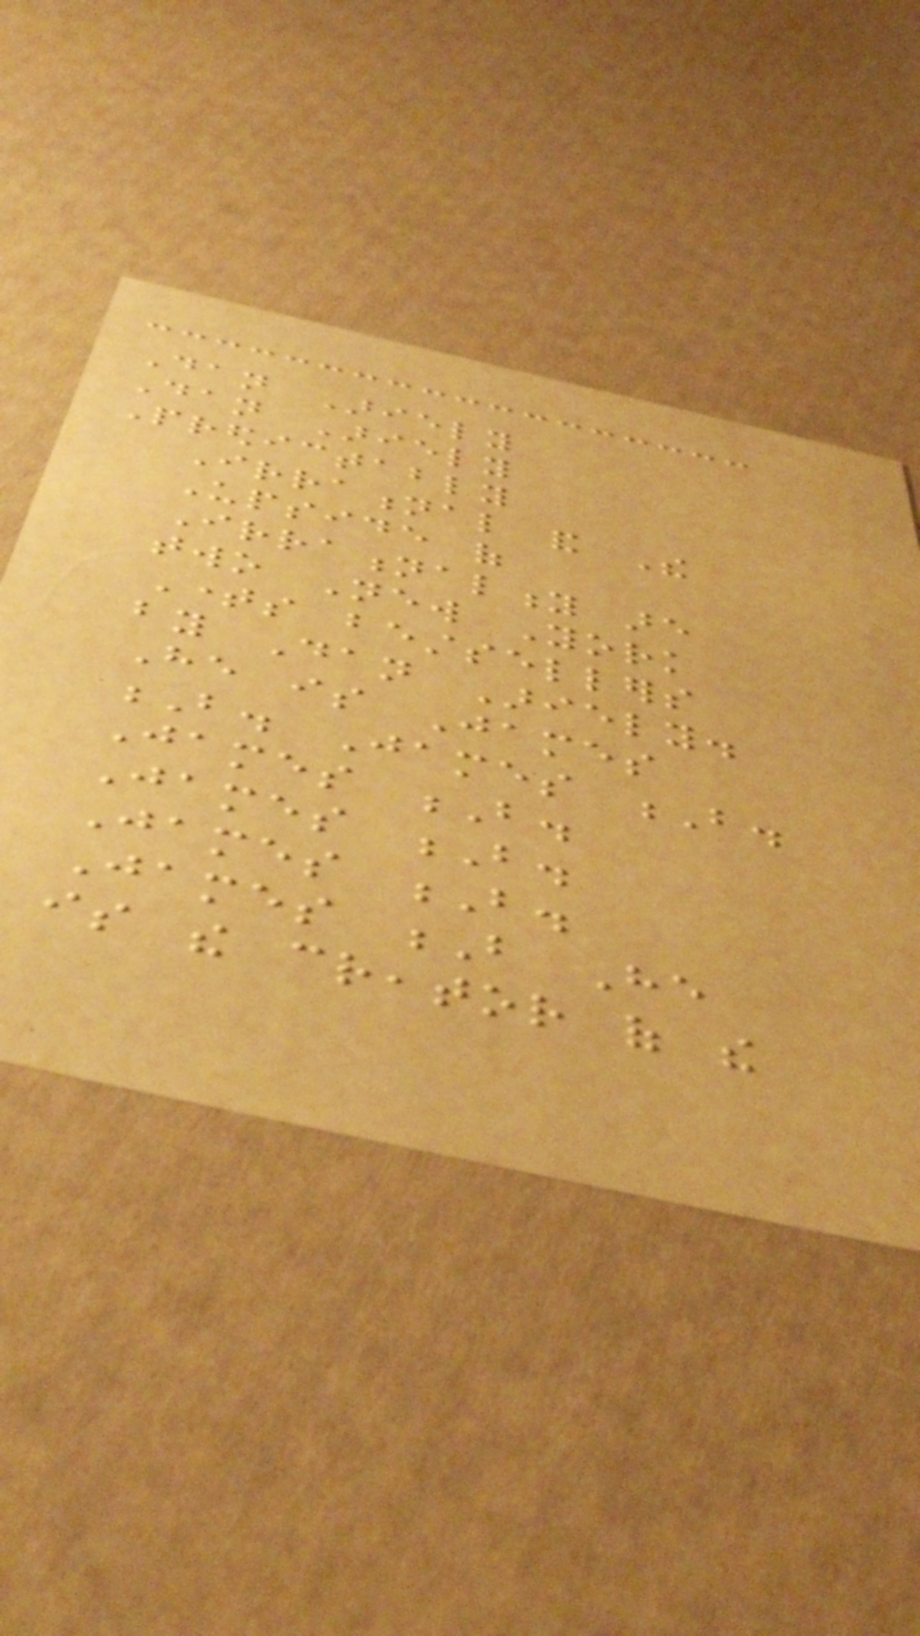Dan Ariely
Dan Ariely
Predictably
Irrational and The
Upside of
Irrationality are
two New York
Times bestsellers
by Dan Ariely.
He is James
B. James B.
James B.
James B.
James B.
James B He
is the creator of the
